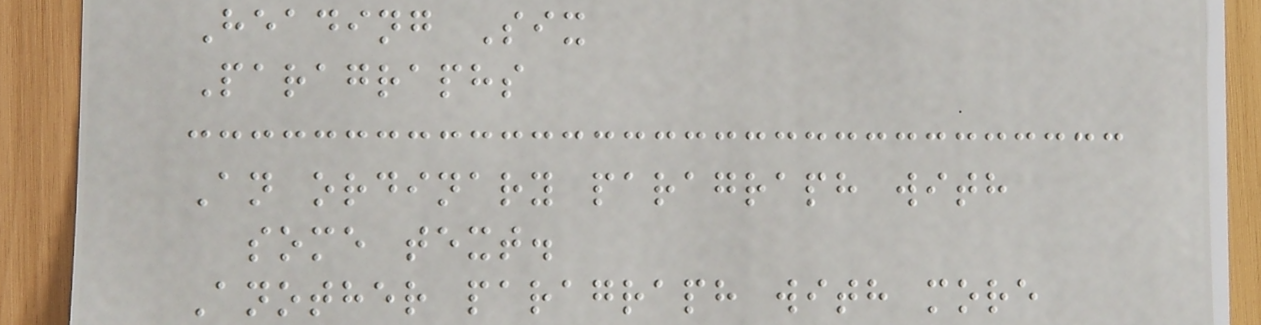Heading Six
Paragraphs
An ordinary paragraph with
some text.
Another paragraph with more
